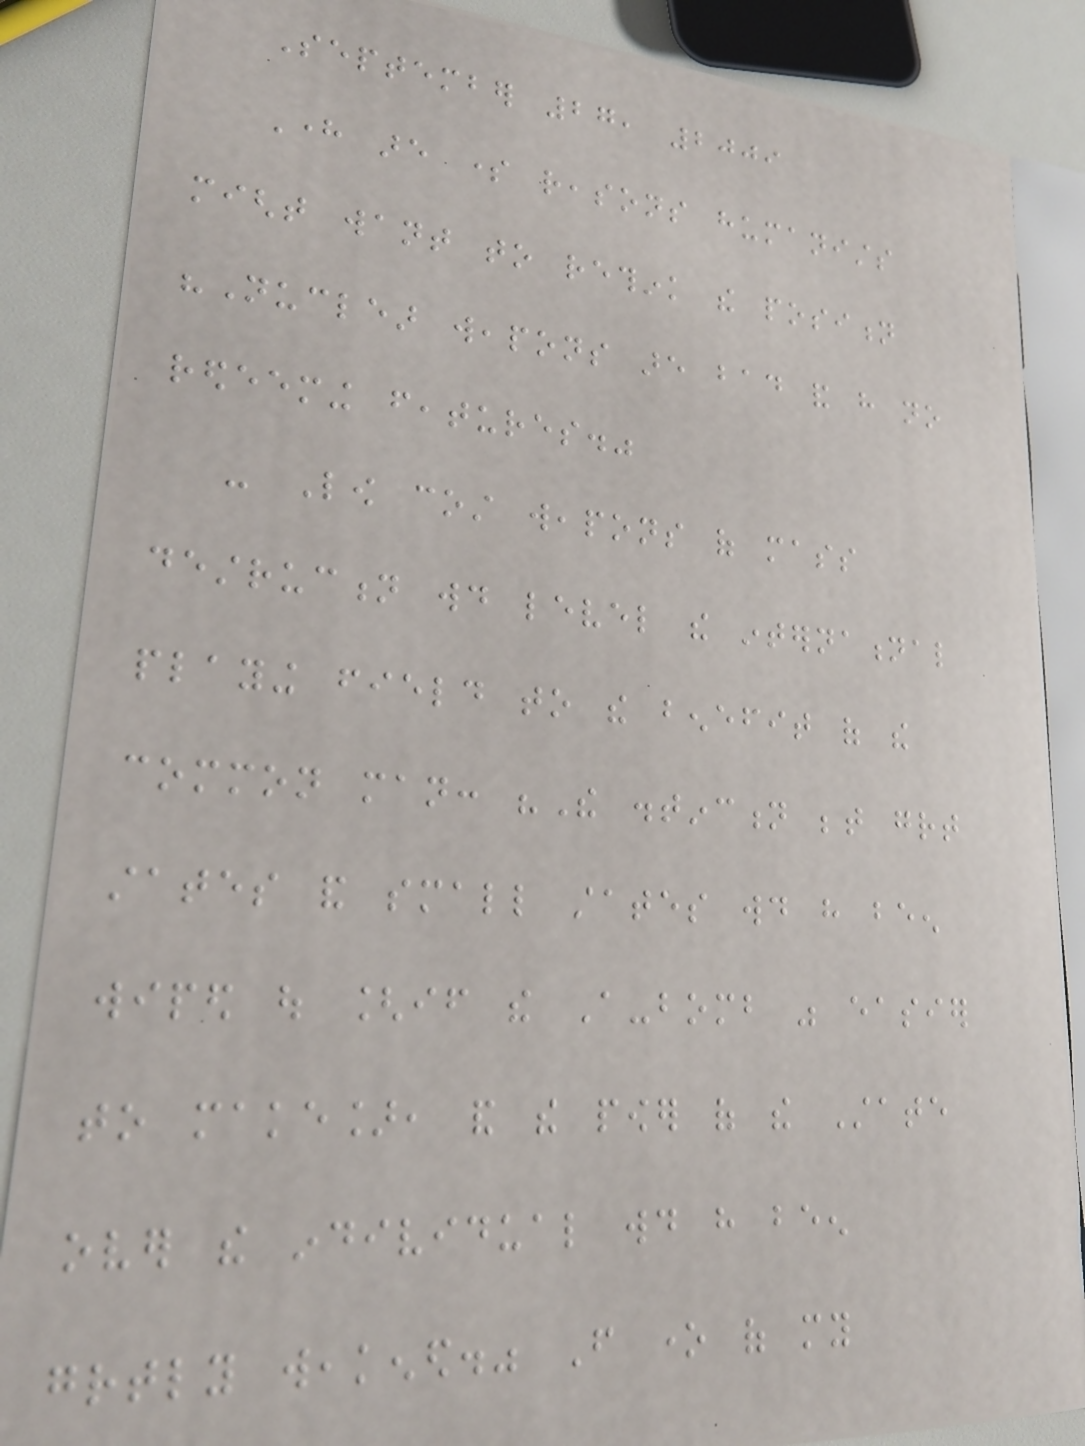September 27, 2009
Here are some reasons humanists
might want to rethink the position
"Nuclear weapons are bad and have no
redeeming features."
- Low cost weapons of mass
destruction would level the international
playing field to the benefit of the
common man: "The distinction between great
states and small states would have been
wiped out [if the A-bomb was easier
to make], and the power of the State
over the individual would have been
greatly weakened." From one of my
